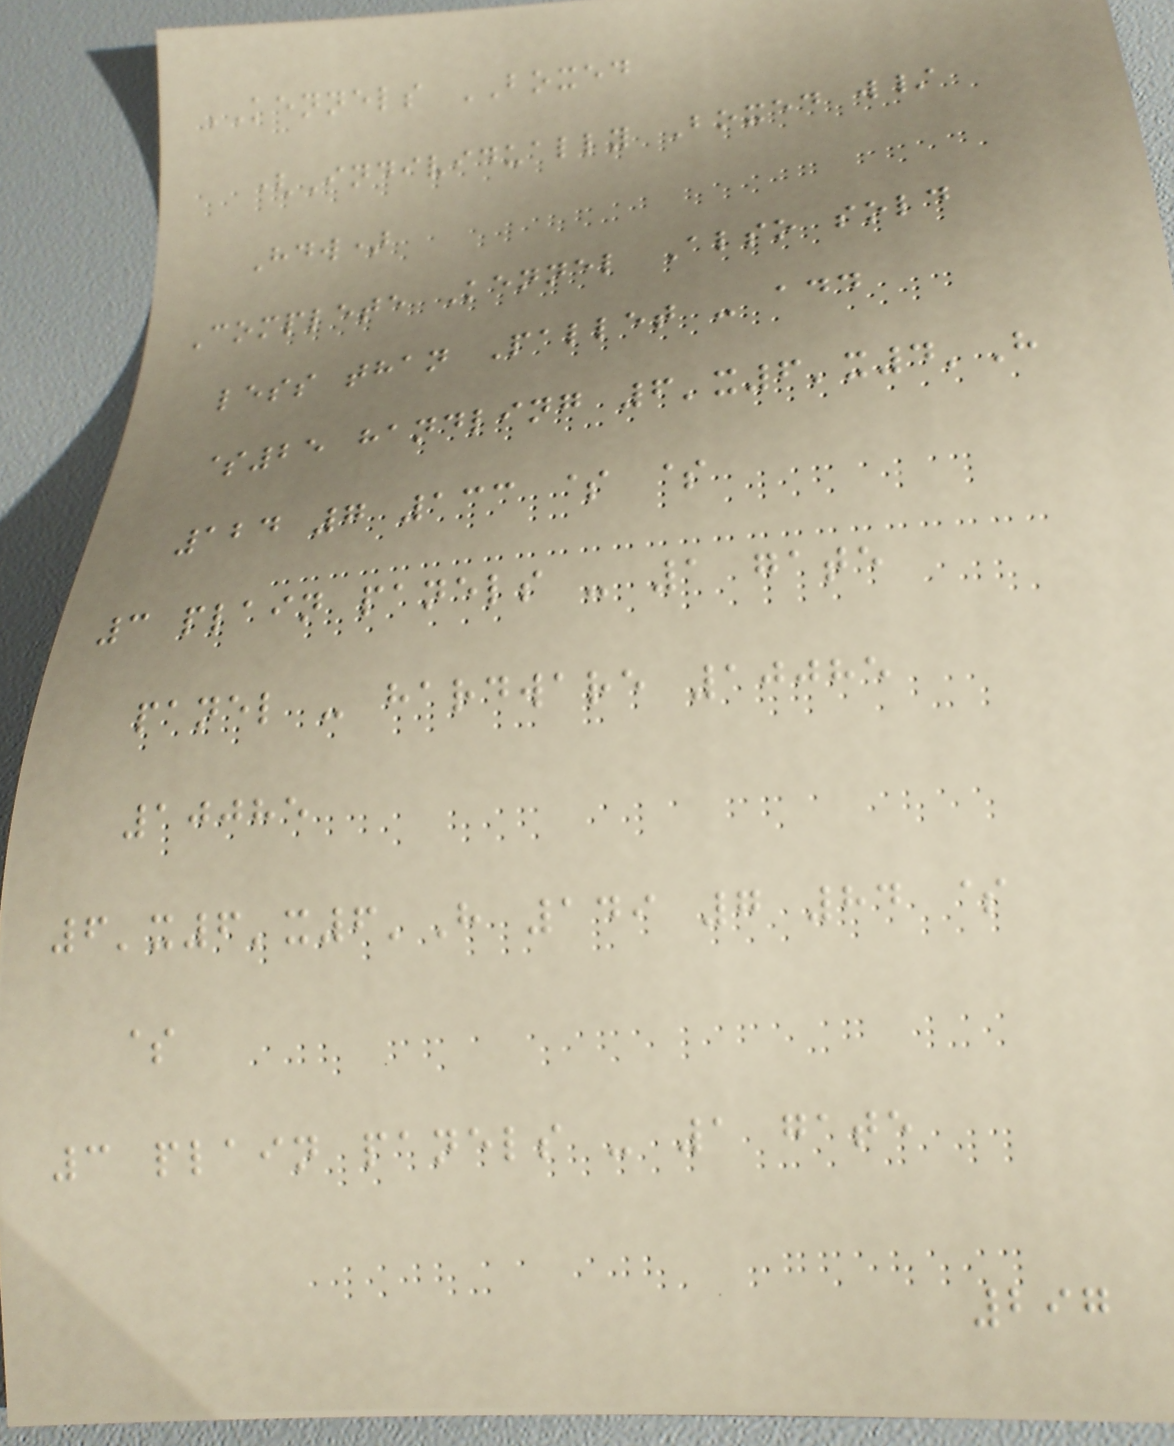KENNELS BOXED
(Individually Boxed w/
Hdw)
Complete Kennel Also sold
less than Pallet - add
$25 handling 6'x6'x4'H
124 7 133 $ $
3 plain panels - 1 gate
panel - hardware 10085
10085
6'x6'x6'H 149 7 84 $
$
3 plain panels - 1 gate
297
